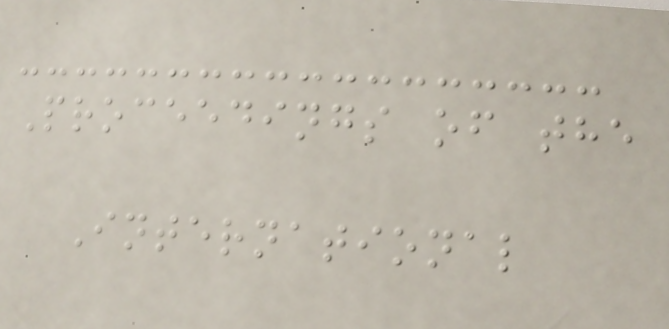Proceedings of the
International
